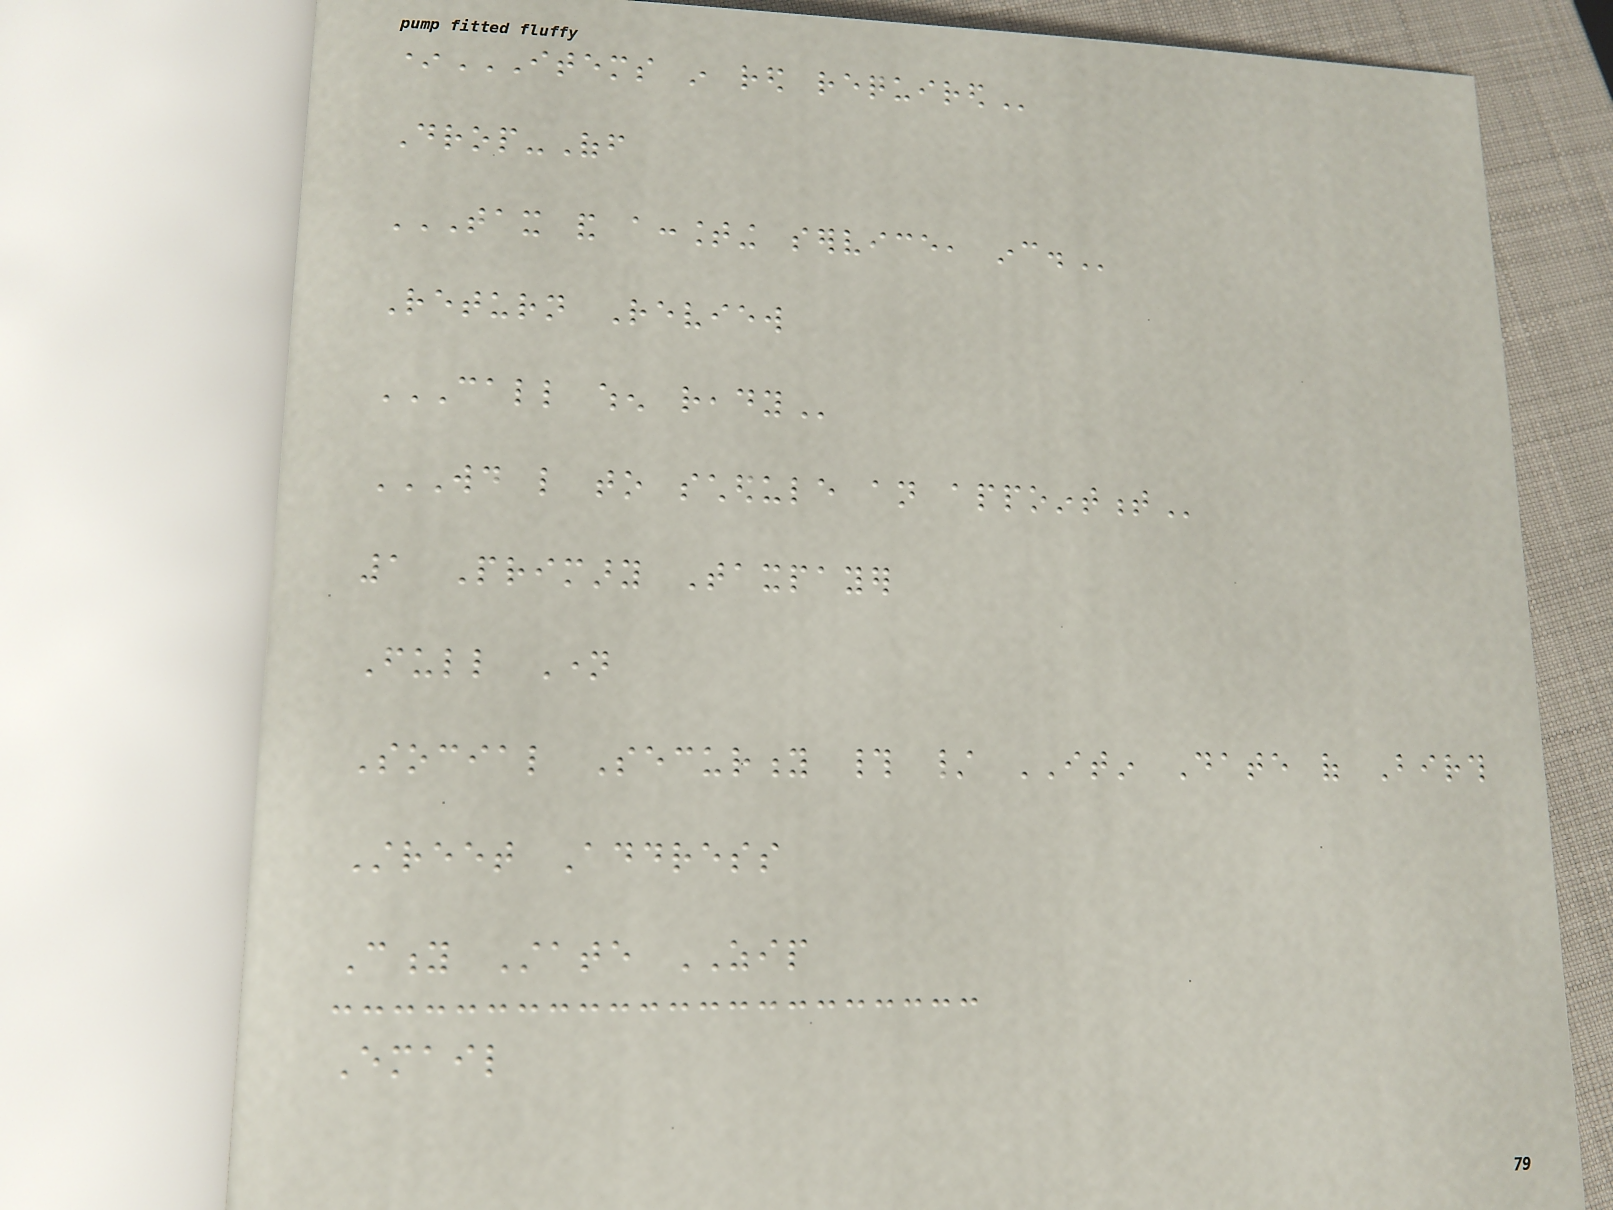*ITEMS IN RED REQUIRED
Drop-Off
TAX AND ACCOUNTING SERVICE, INC.
Return Review
CALL WHEN READY
WOULD LIKE TO SCHEDULE AN APPOINTMENT
1 Primary Taxpayer
Full Name
Social Security # / ITIN Date of Birth
Street Address
City State ZIP
Email
